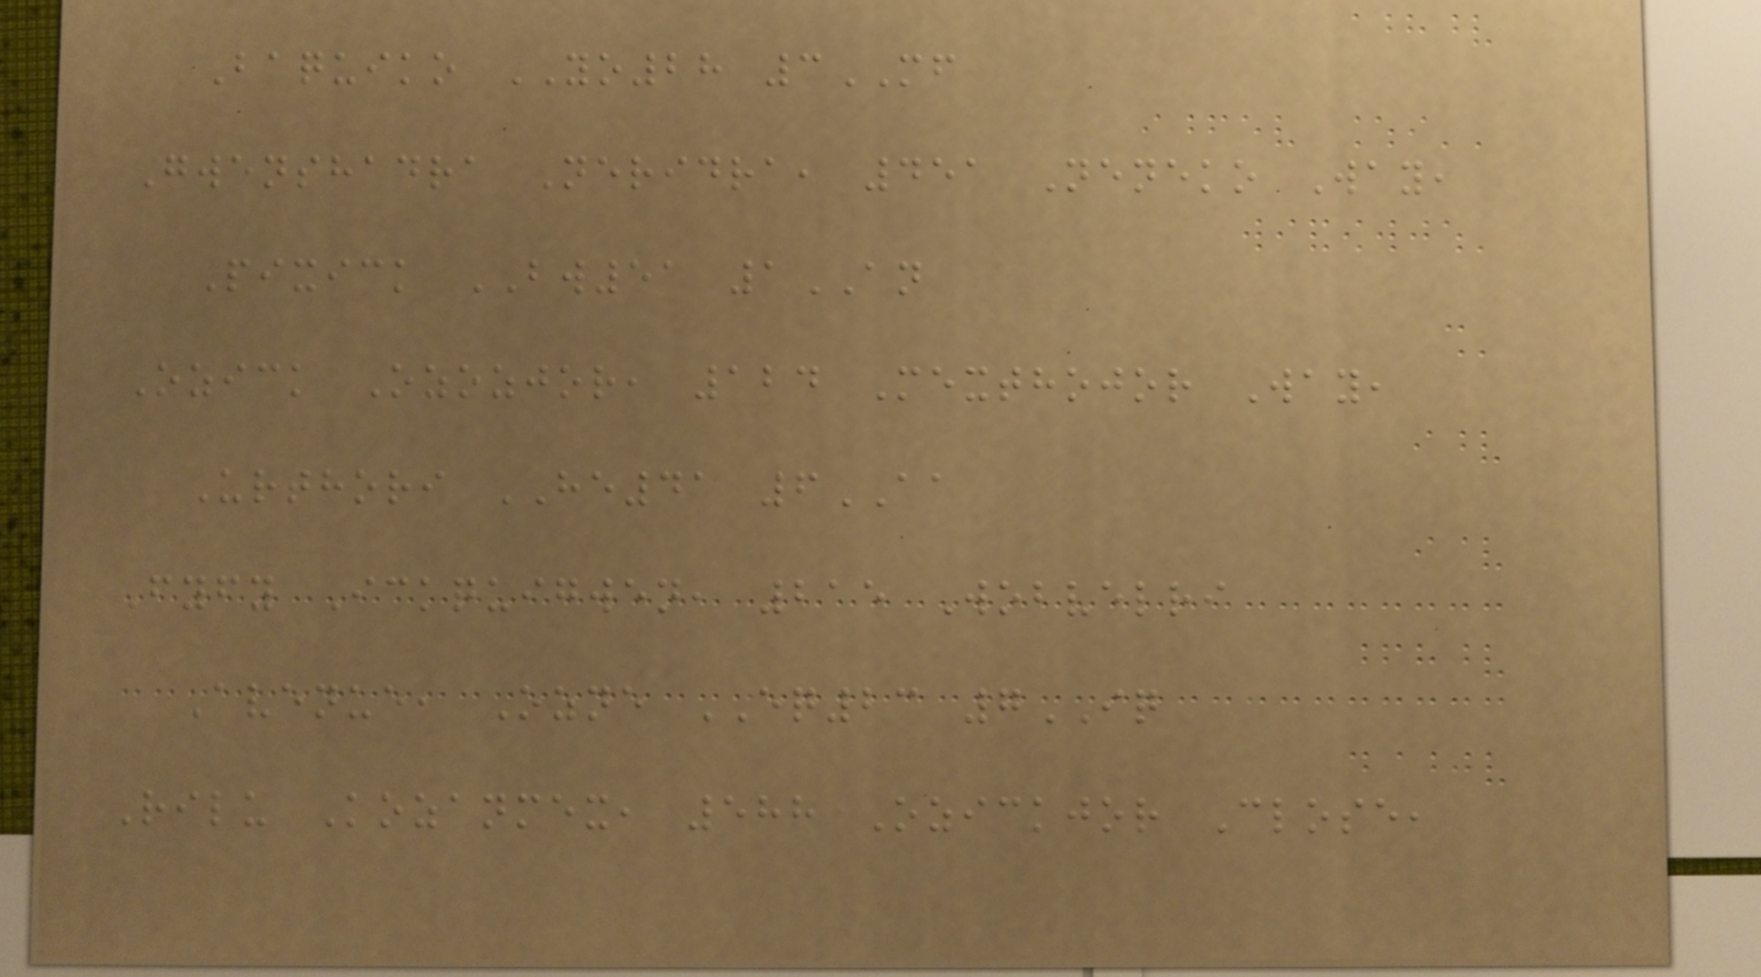Baquiko YO28 3MF
Gwenshadra Neridra, 451 Neneko Way,
Pixick BW51 1AN
Ozick Ozozjor, 124 Mexthojor Way,
Urthori HE41 6AA
Fyfy Ickquigwen, 215 Wobvelri
Avenue, Ozne EQ23 7IQ
Rilu Kozanmex, 588 Ozickjor Close,
